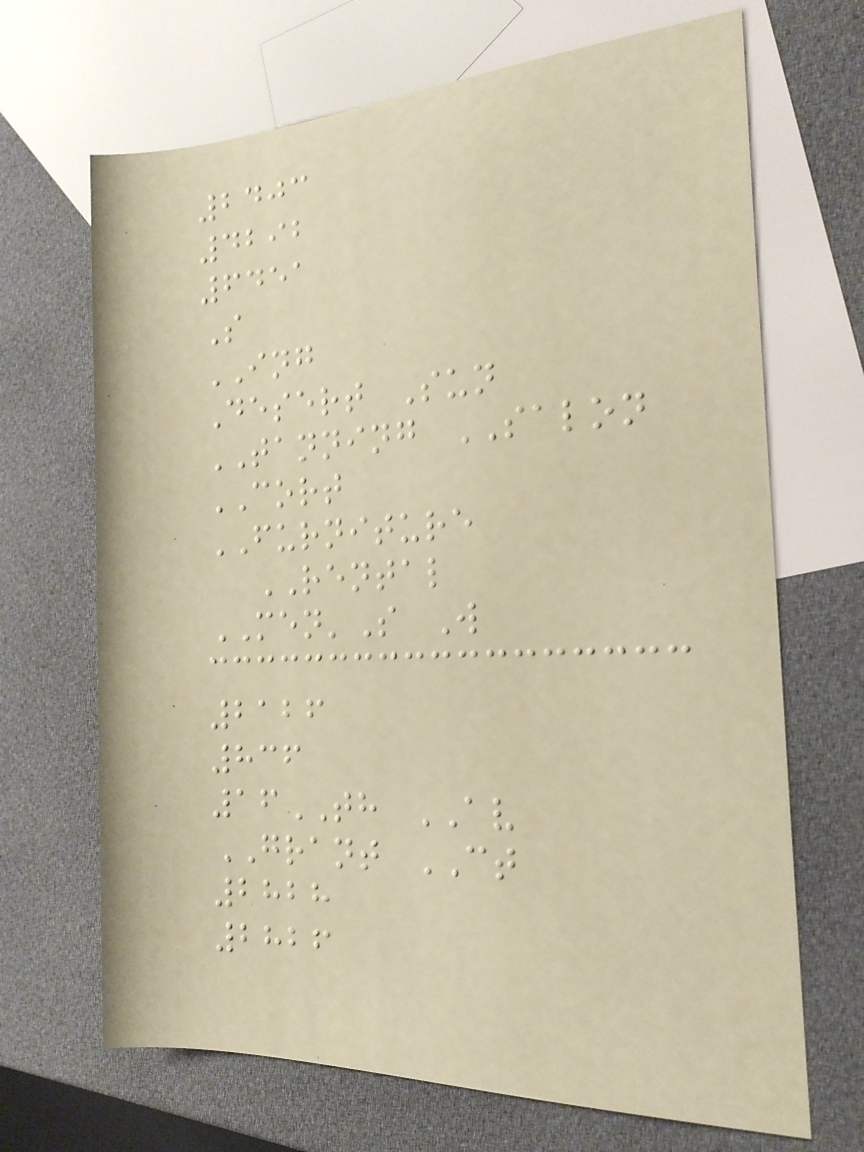2403
4292
6451
S
ING
Desert Sun
TANNING SALON
CORT
FURNITURE
RENTAL
MEN'S W
2126
836
16TH AV
GRANT CT
2828
2826
